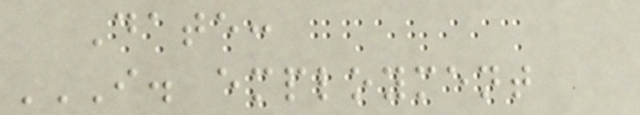Date:
I. EMPLOYMENT
